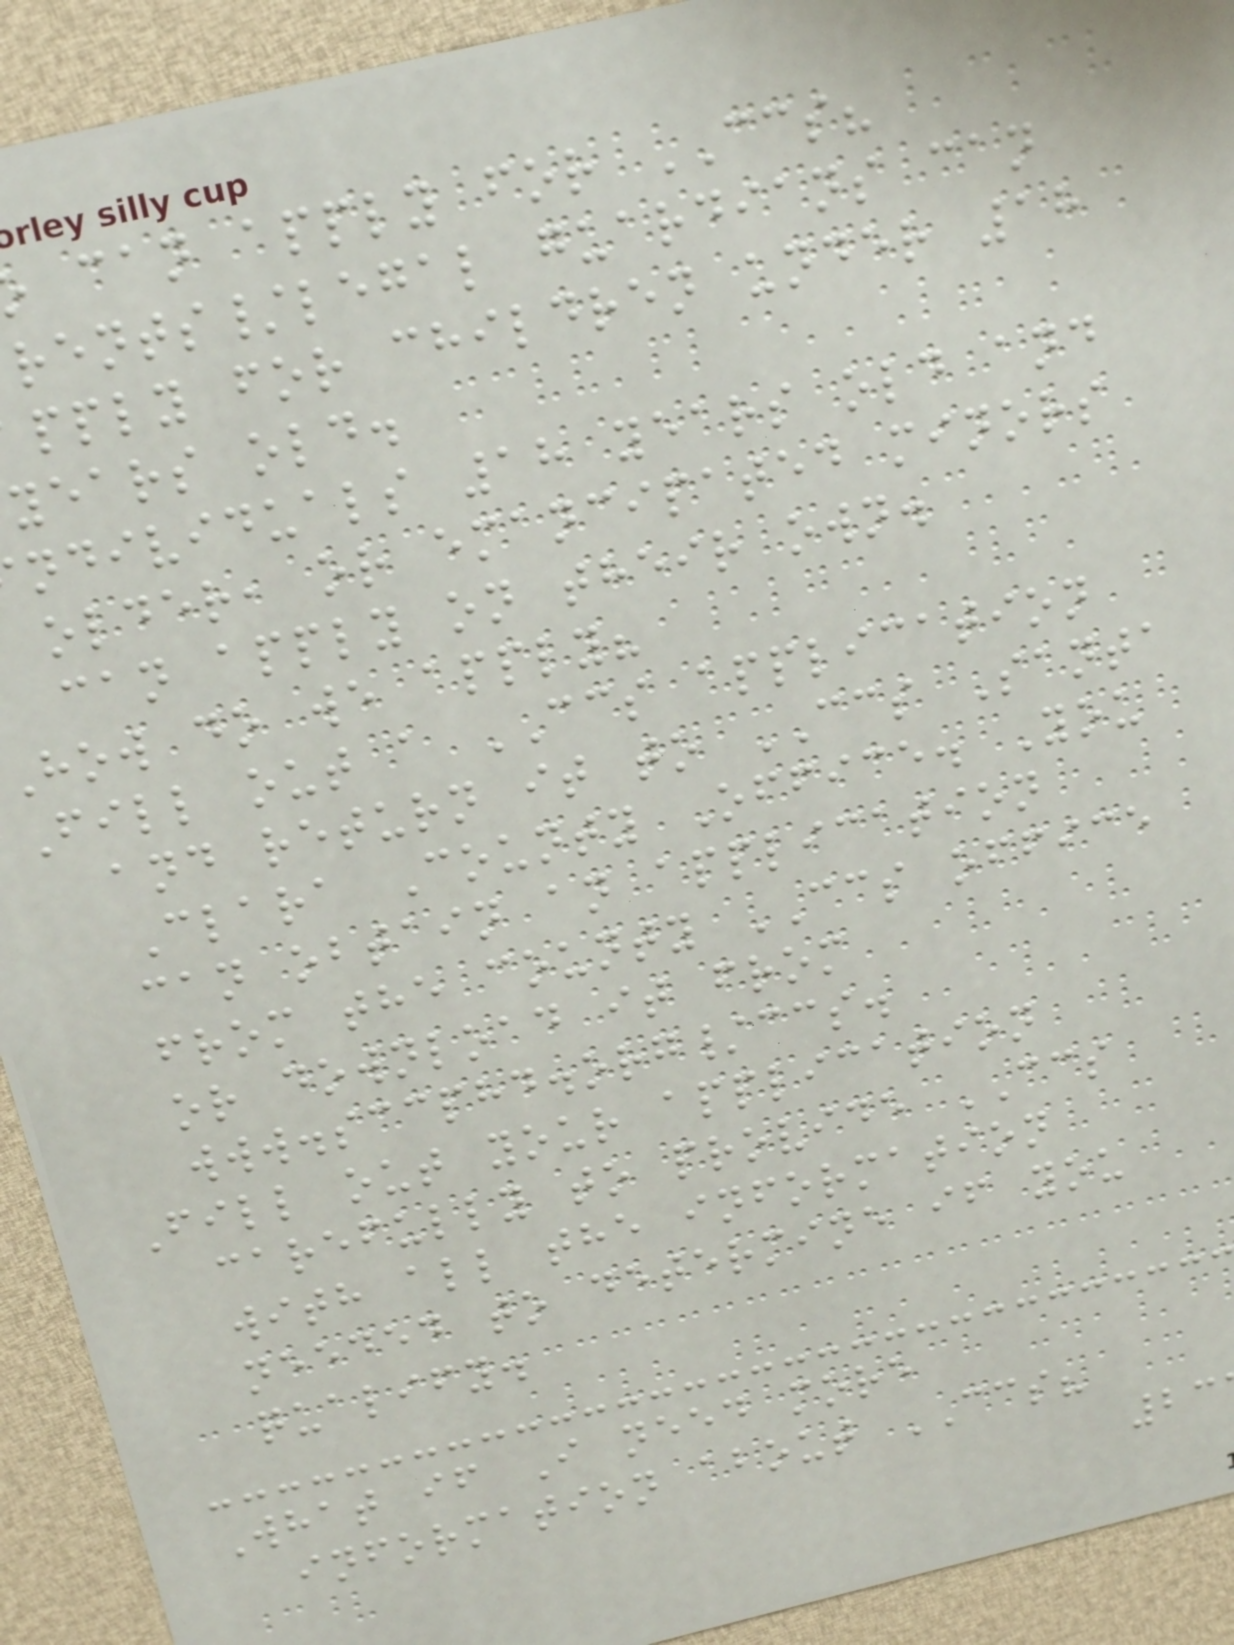can apply for CCS?
rents/legal guardians can
pply for children under 18
years old.
ndividuals 18 years old and
older, or emancipated minors
can apply on their own.
how do we apply?
Fill out a CCS application
and return it to CCS Santa
Clara County Office. You
can obtain an application
from the county CCS office
or download it from
www.sccphd.org/ccs.
Fill out your application
carefully to provide CCS
with all the information
needed to determine if you
qualify.
What if I need more
information about CCS?
